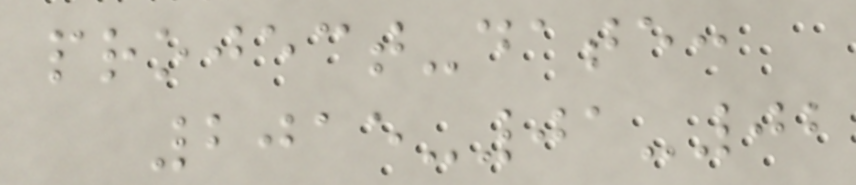project-date:
2015-01-02
